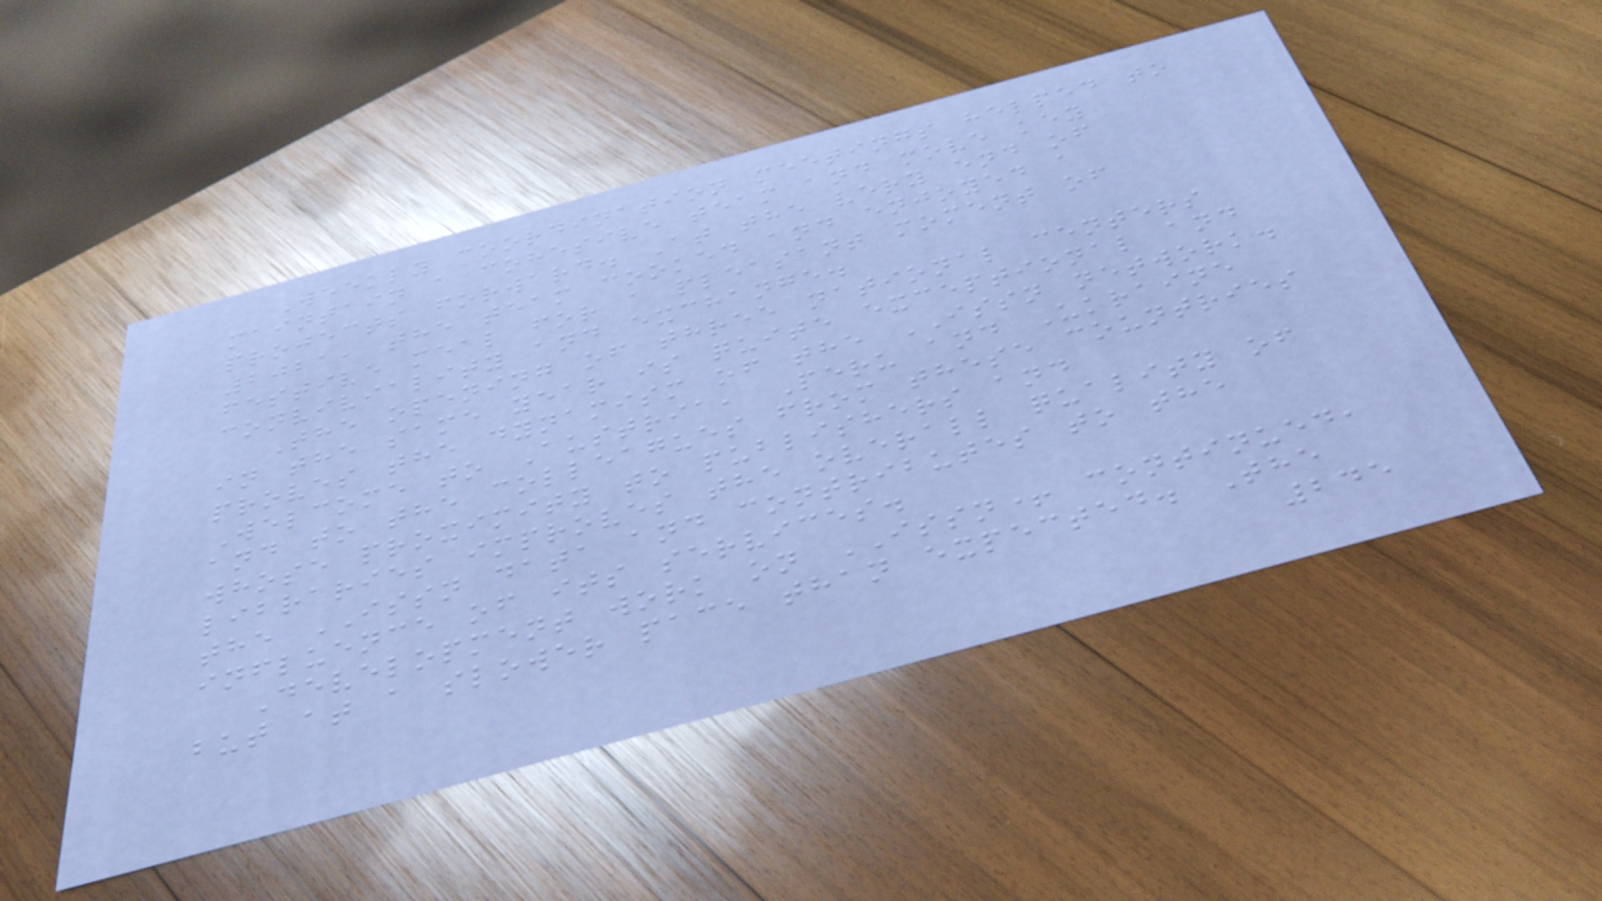Weekly coordination meetings helped to
maintain a cohesive team and move key
projects forward. At the very end of
2021, the team cooked and enjoyed a
festive meal for a pleasant moment of
conviviality and exchange.
The opening of three national centers
in the same year is quite exceptional and
proves the dynamism of the ISSN network.
Welcome to Austria, Peru and Ukraine
and to the colleagues from these countries
whose proximity to publishers and
libraries improves the overall quality of
the ISSN data and contributes to the
influence of its services.
Development work on ISSN+ continued,
but at a slower pace than expected. The
245
